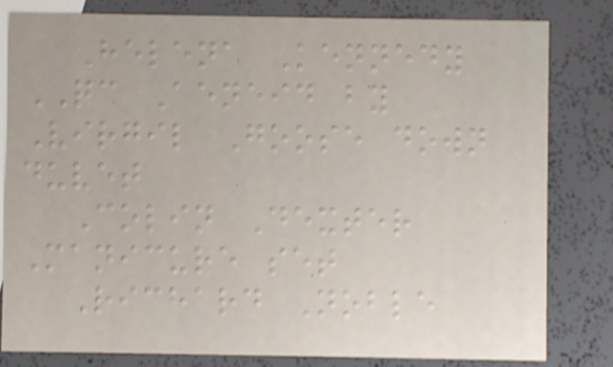Helena Kennedy
QC Aeneid by
Virgil Goose down
duvet
Colin Dexter
Manicure set
Richard Noble
